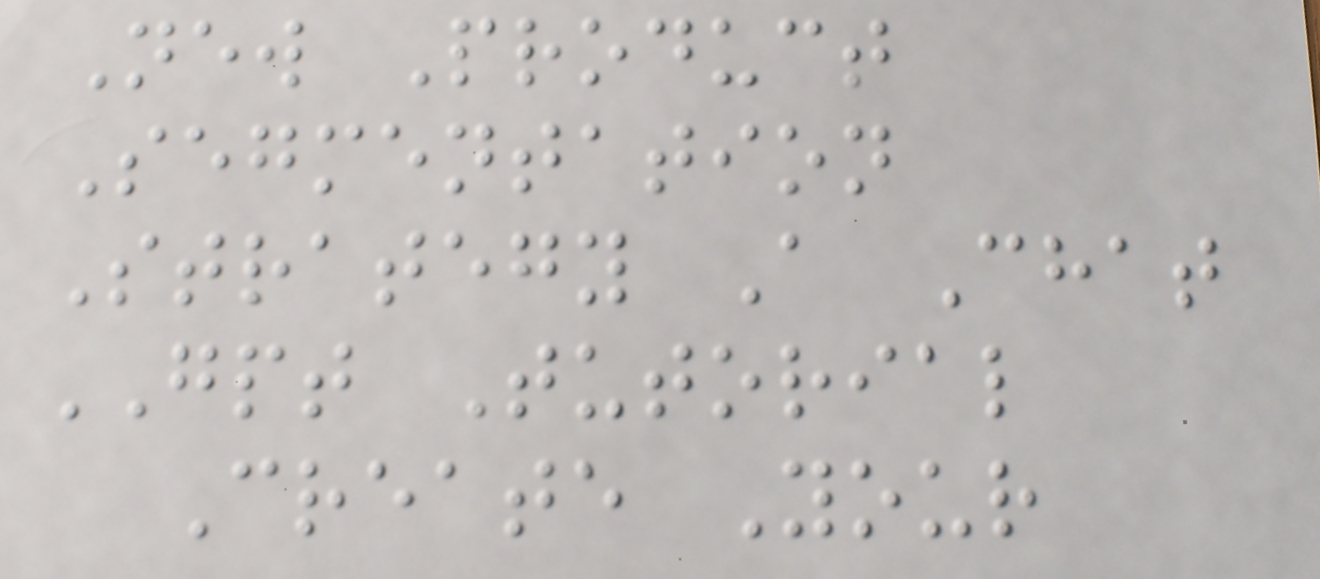New Product
Segmentation
Strategy A Chat
GPT Tutorial
Create Your
